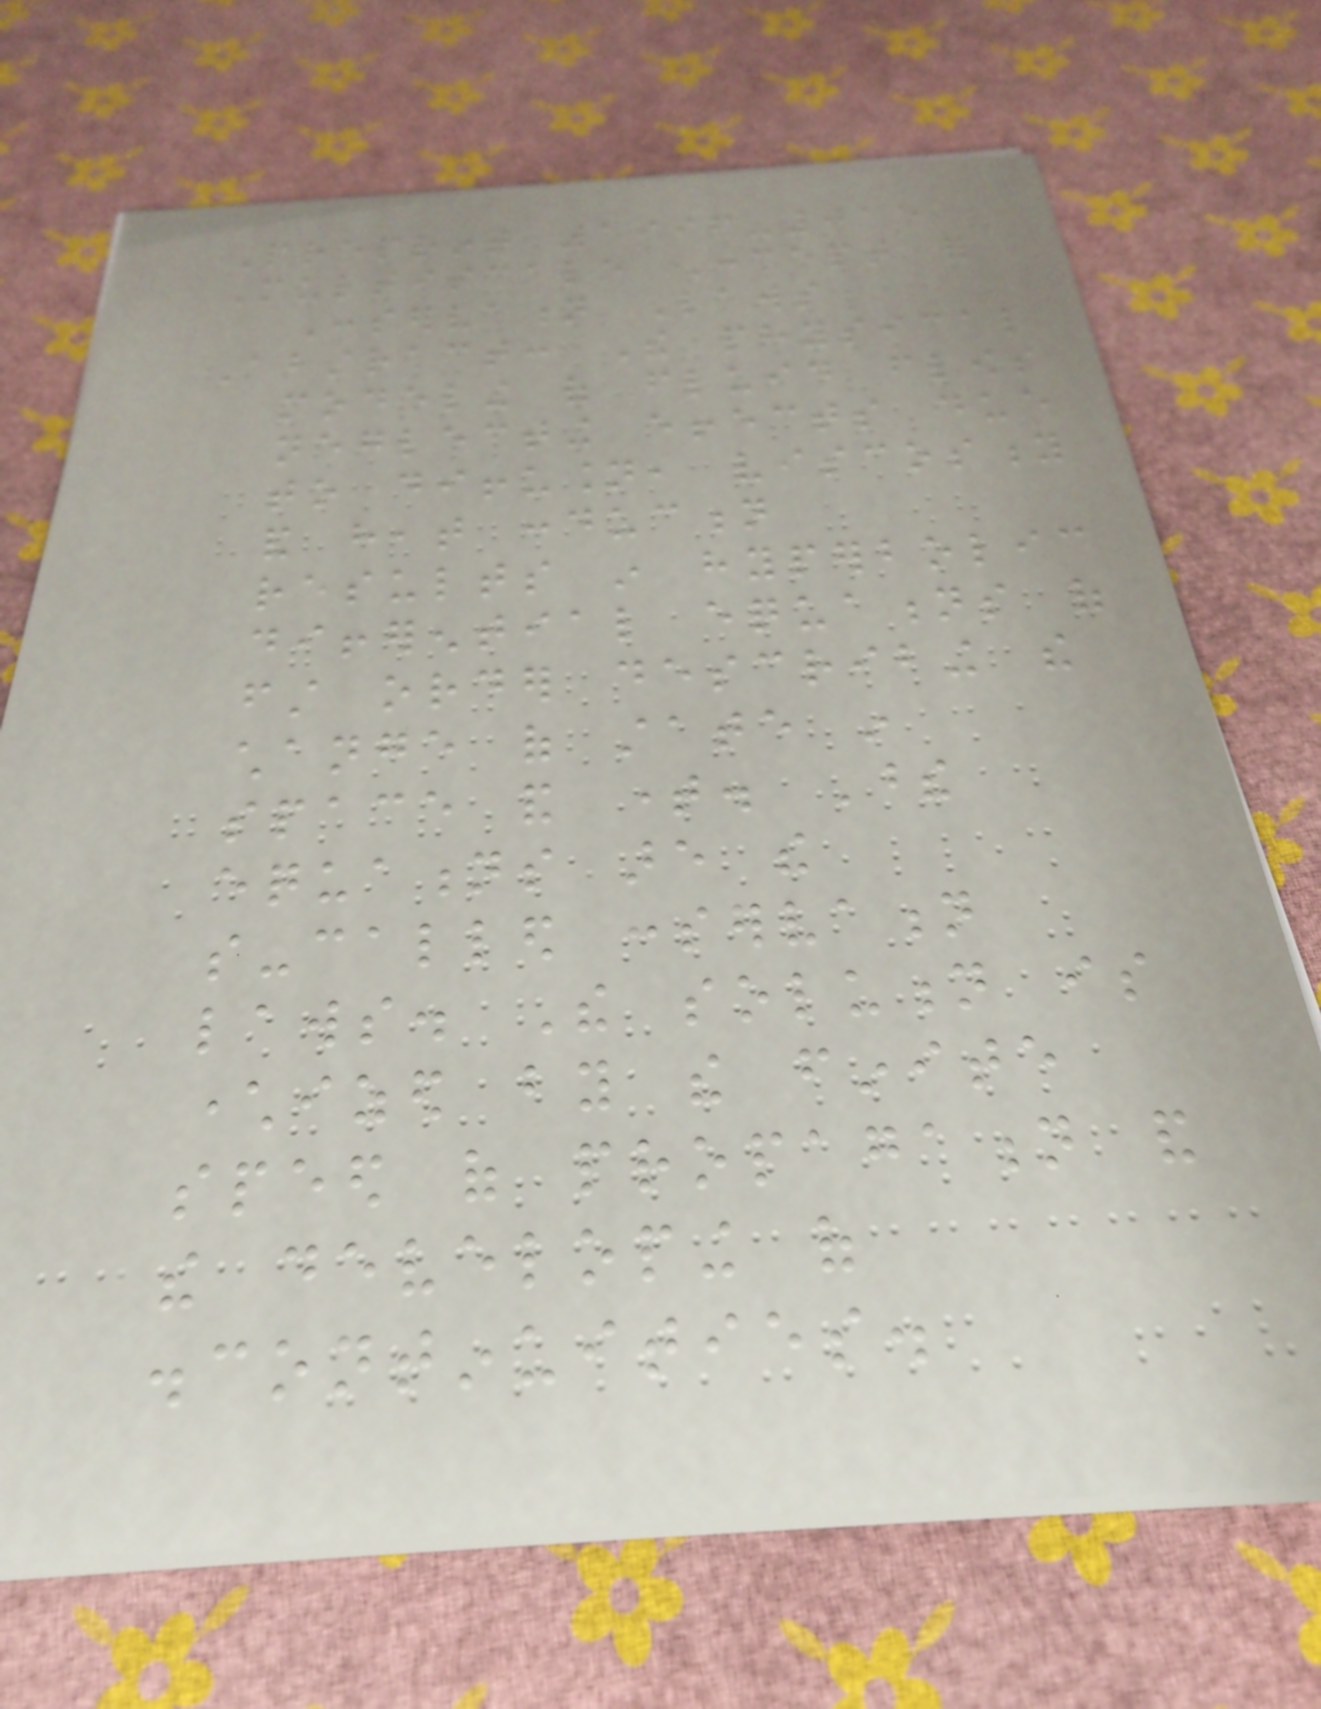Preprint 1996-015
Multiscale Concept for
Conservation Laws
Abstract: The physical
modeling of fluid flows
neglecting effects due
to diffusion, viscosity
and heat conduction
results in hyperbolic
differential equations of
first order describing the
change of state in
space and time. These
equations are the
so-called conservation
laws. The solution is
characterized by the finite
speed of propagation and
the developing of
discontinuities.
